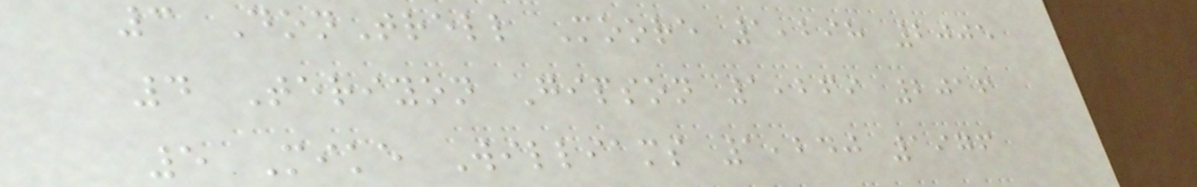3 DonTrell Moore 1,298 2005
4 Teriyon Gipson 1,269 2016
5 Mike Williams 1,240 1976
